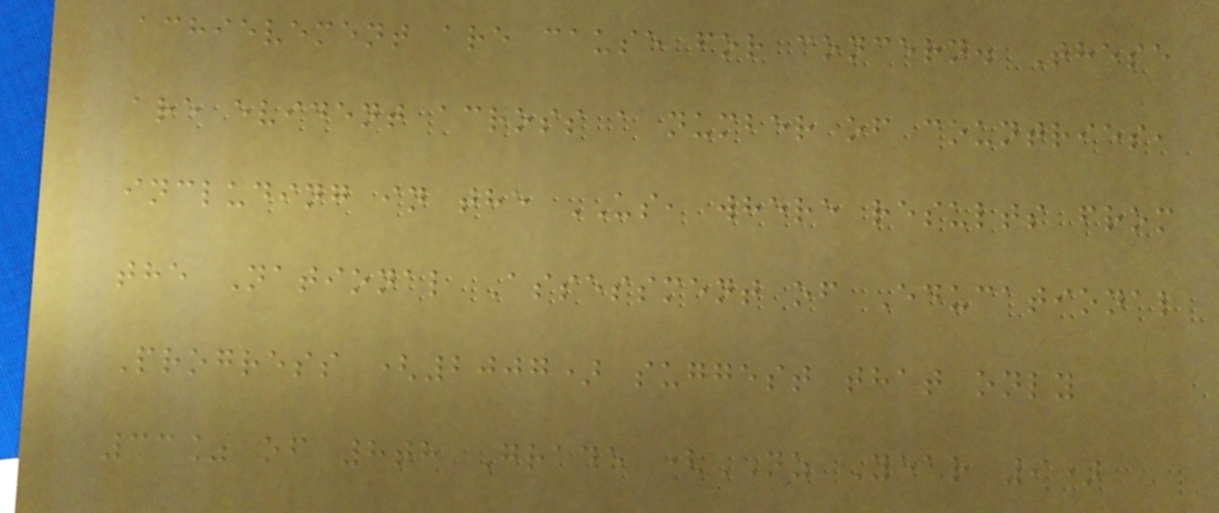achievement are cause for concern. These
are evident across a number of countries,
including in the US, where results from
the National Assessment of Educational
Progress (2007) suggest that only
33% of 8th Grade (NZ Year 9)
